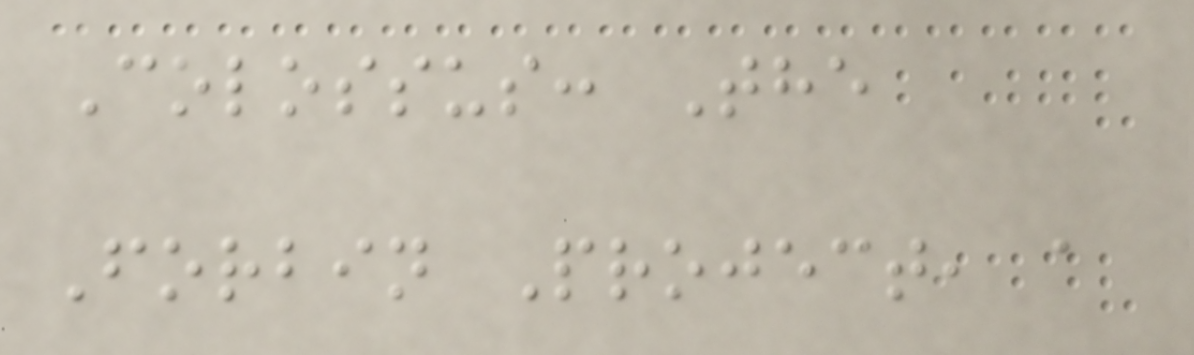Colossus: The
Forbin Project, a
